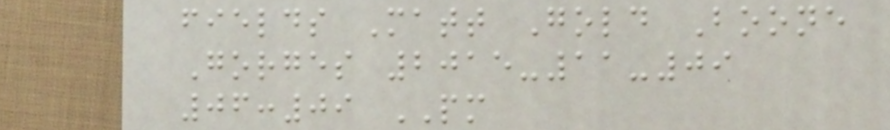fields Matt Gold Boone
Gorges 2015-11-09
06:09 PM
